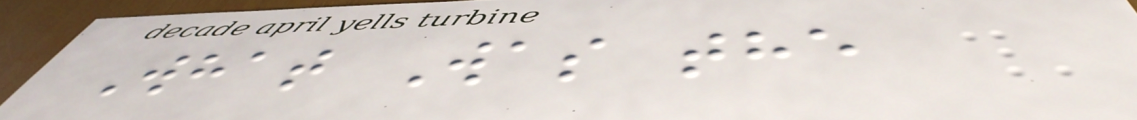What Was the
